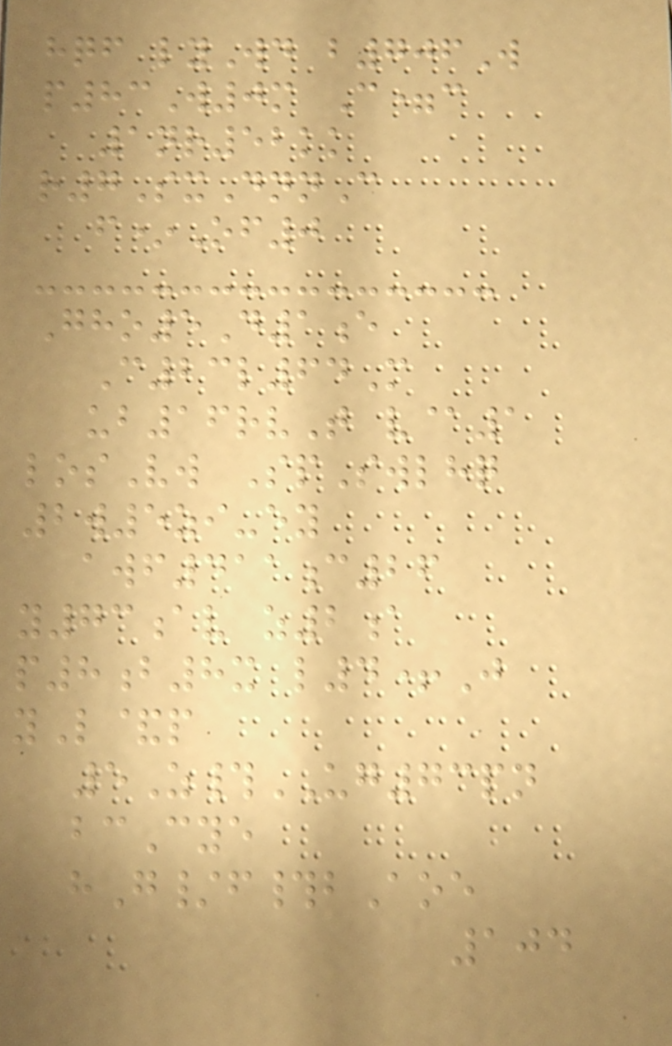hqf lyWd b706W
p83W0m C=c
1nr52kk
r7SxDnnC
f*Of0
Gho5D1e
C23l64M
ub16rvT v@1
losVw SpSwlhq
2w5zi-ey
awf411c26
y73av z2a
p8b8x l4+J
yL&p
5Z#UG73pn
bcCye
hG/f#bAoe
104
